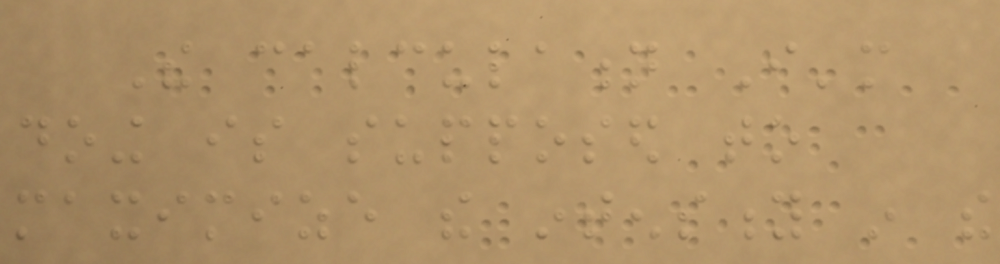The calculation I'm
doing is supposed to
maximize the intensity in the
